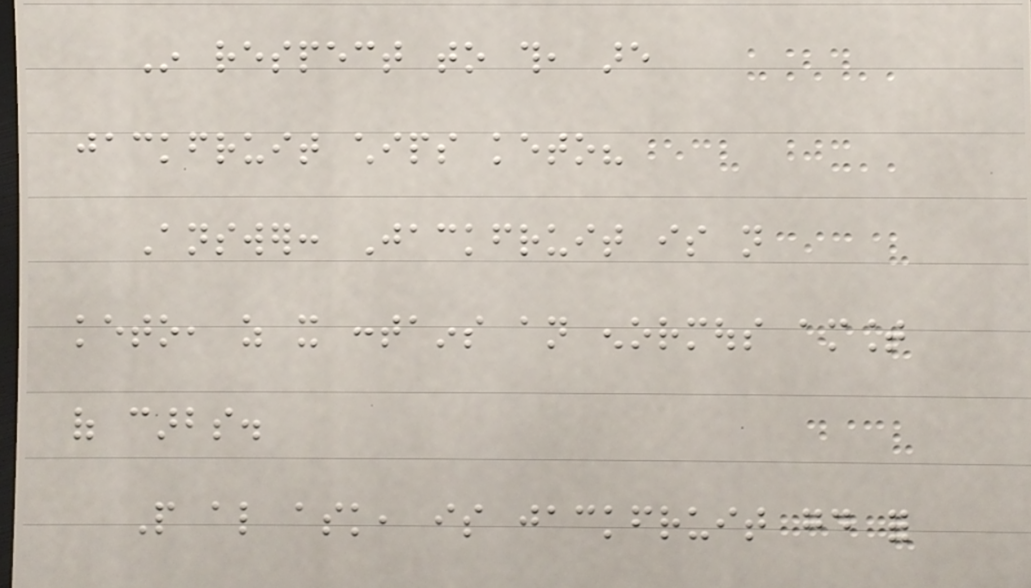In respect to this, are
jackfruit chips keto?
Answer: Jackfruit is not
keto, as it contains an enormous amount
of carbs.
People also ask, is jackfruit good for
